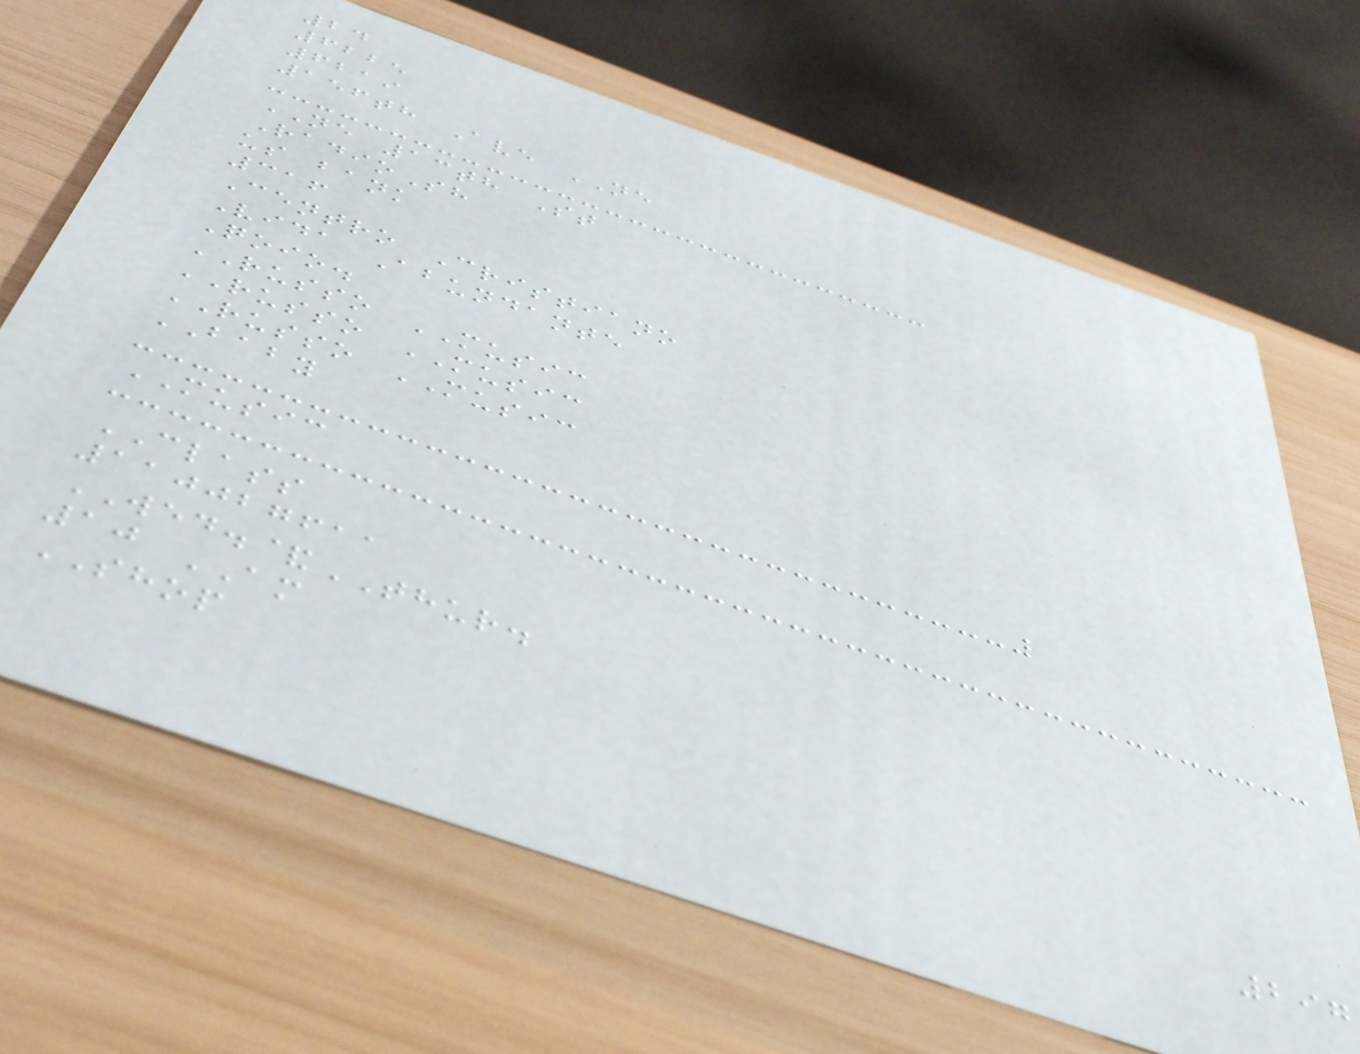24
6225
6219
156th Ave NE
NE 13th St
RadioSh
us bank
316
Centro Cristiano
Vida Abundante
Qoio.
RUSSO MUSIC
RUSSO MUSIC
RUSSO MUSIC
BABY
MUSIC
CLASS
110027611
WED.&THUR.
10 AM
SHOP
297
